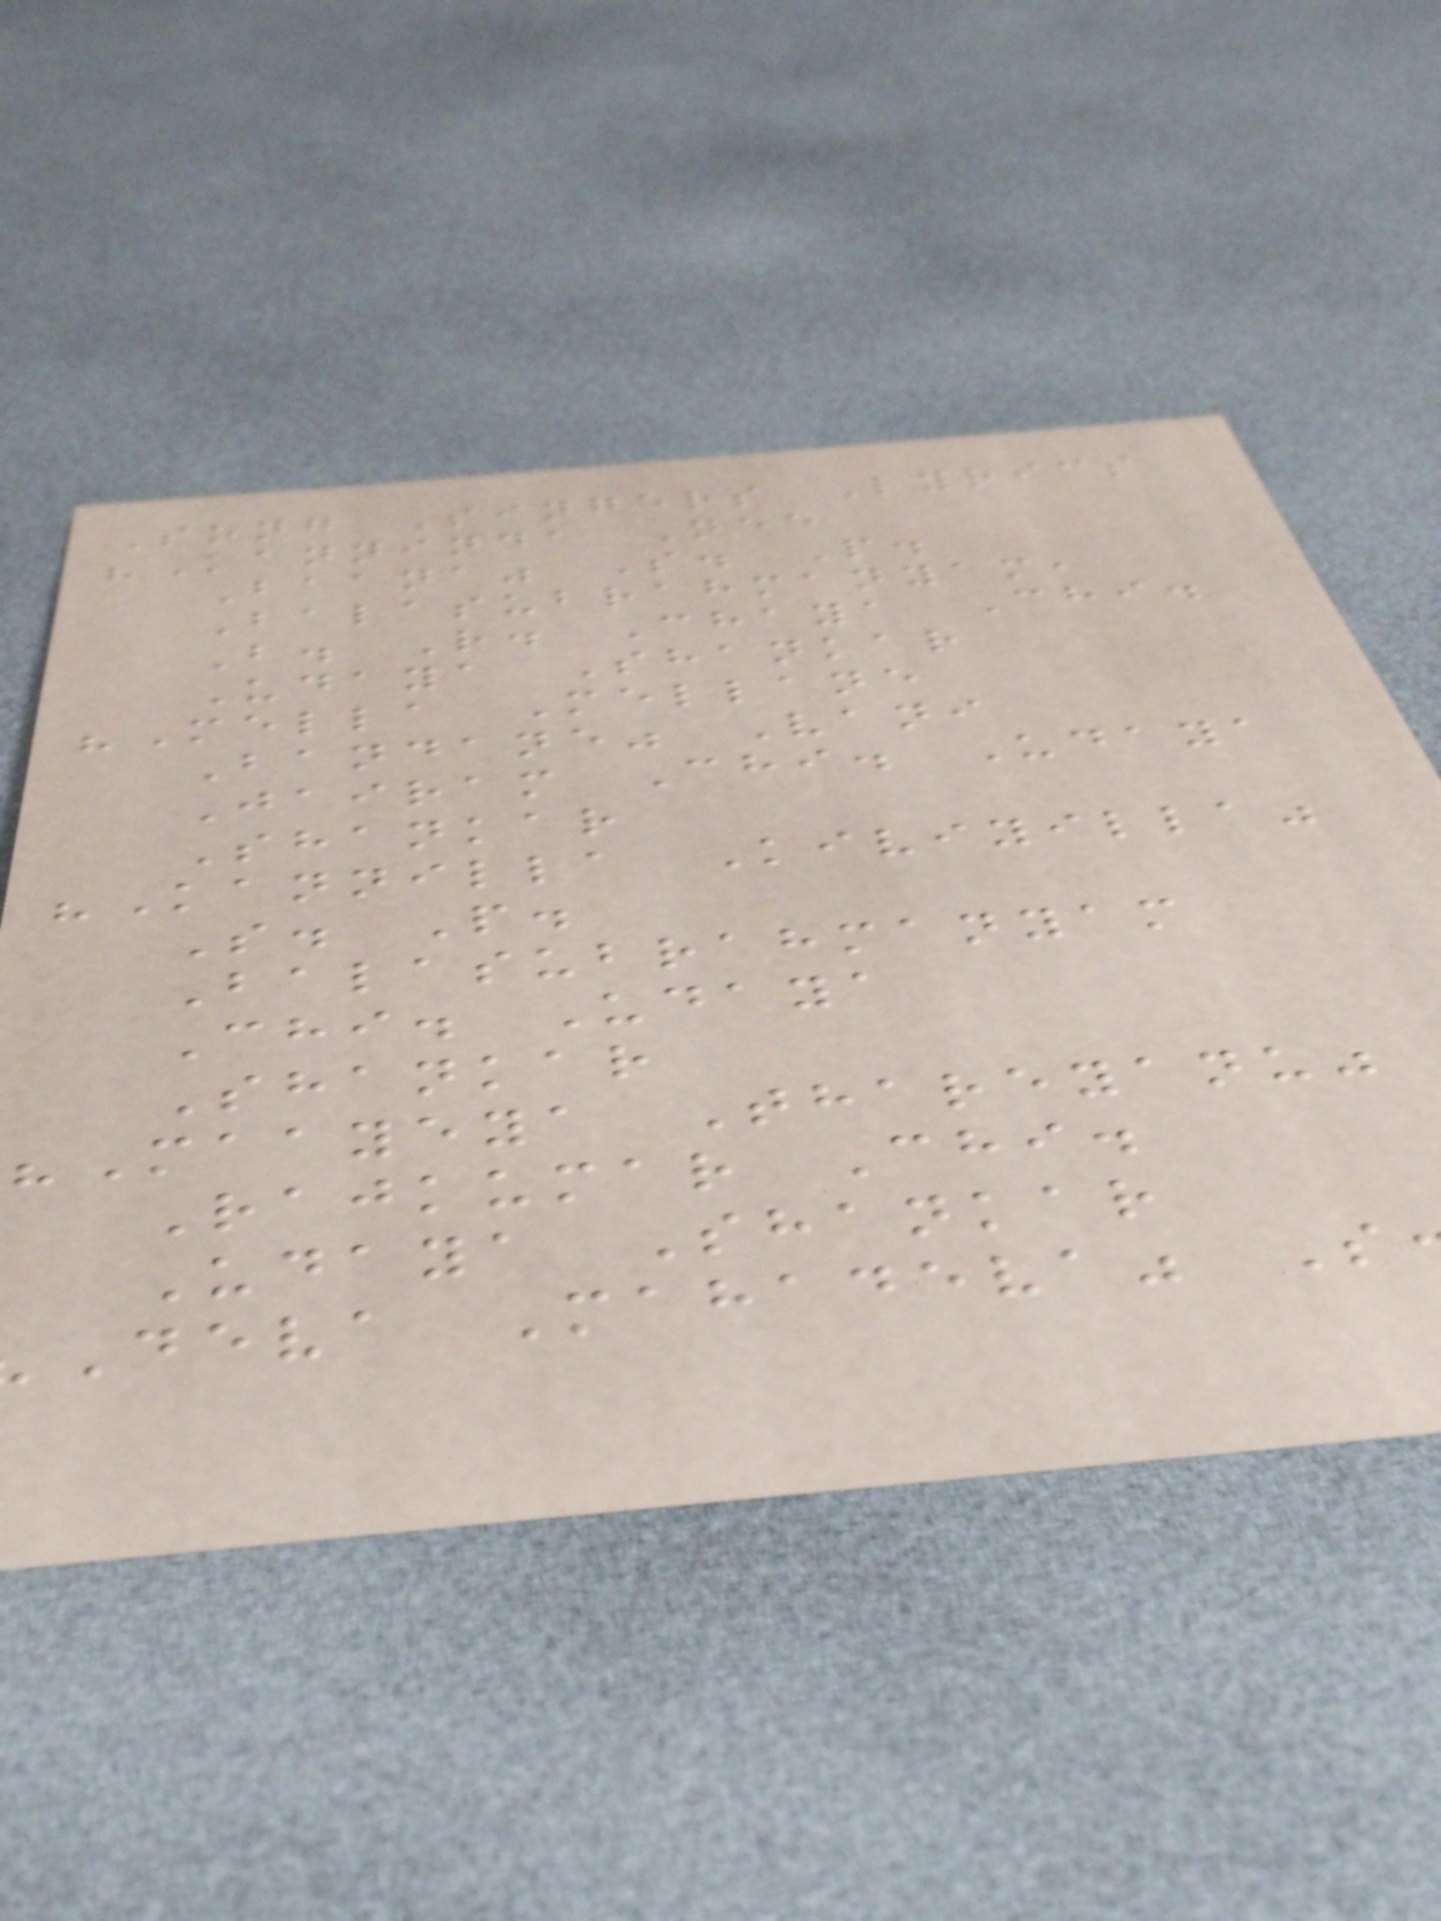Song Singers Lyrics
"Kanninda Nee
Baana" S. P.
Balasubrahmanyam,
B. R. Chaya Chi.
Udaya Shankar
"Mella Mellane
Bandane" Vani
Jairam Chi. Udaya
Shankar
"Kannilla Kiviyilla"
S. P.
Balasubrahmanyam
Chi. Udaya
Shankar
"Maayeya Thareyanu"
Rajkumar Chi.
Udaya Shankar
Deva Mahadeva" S
